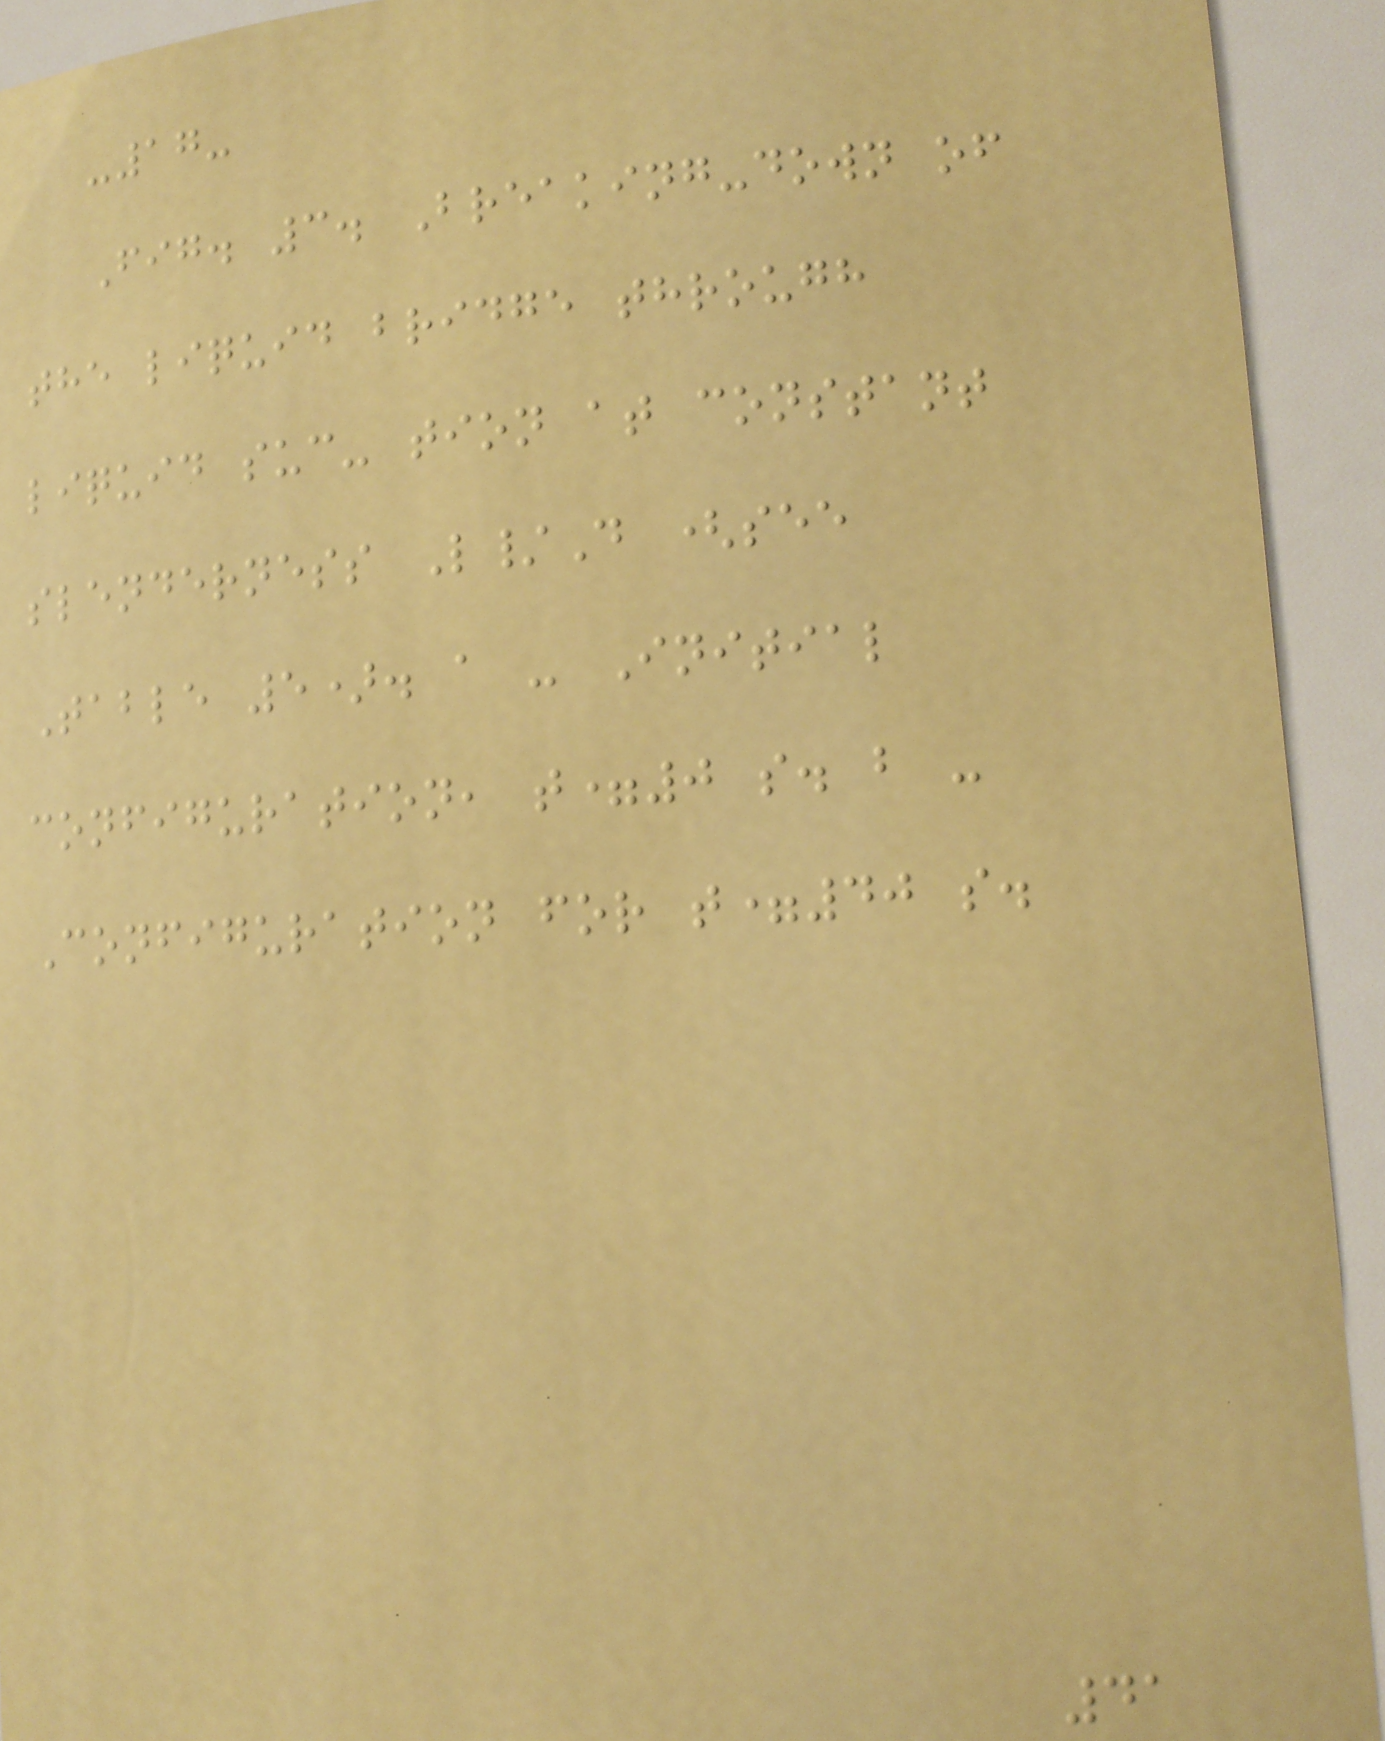-17-
Fig. 3. Breaking-down of
the liquid bridge through
liquid suc- tion at constant
slenderness L/D (see
Table 5). a - Initial
configuration, t=0 s. b -
Configuration for t=40 s.
41
